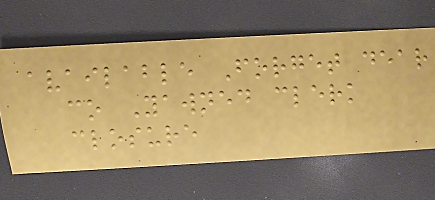available Forget dear
co Yawned clerk
closure
